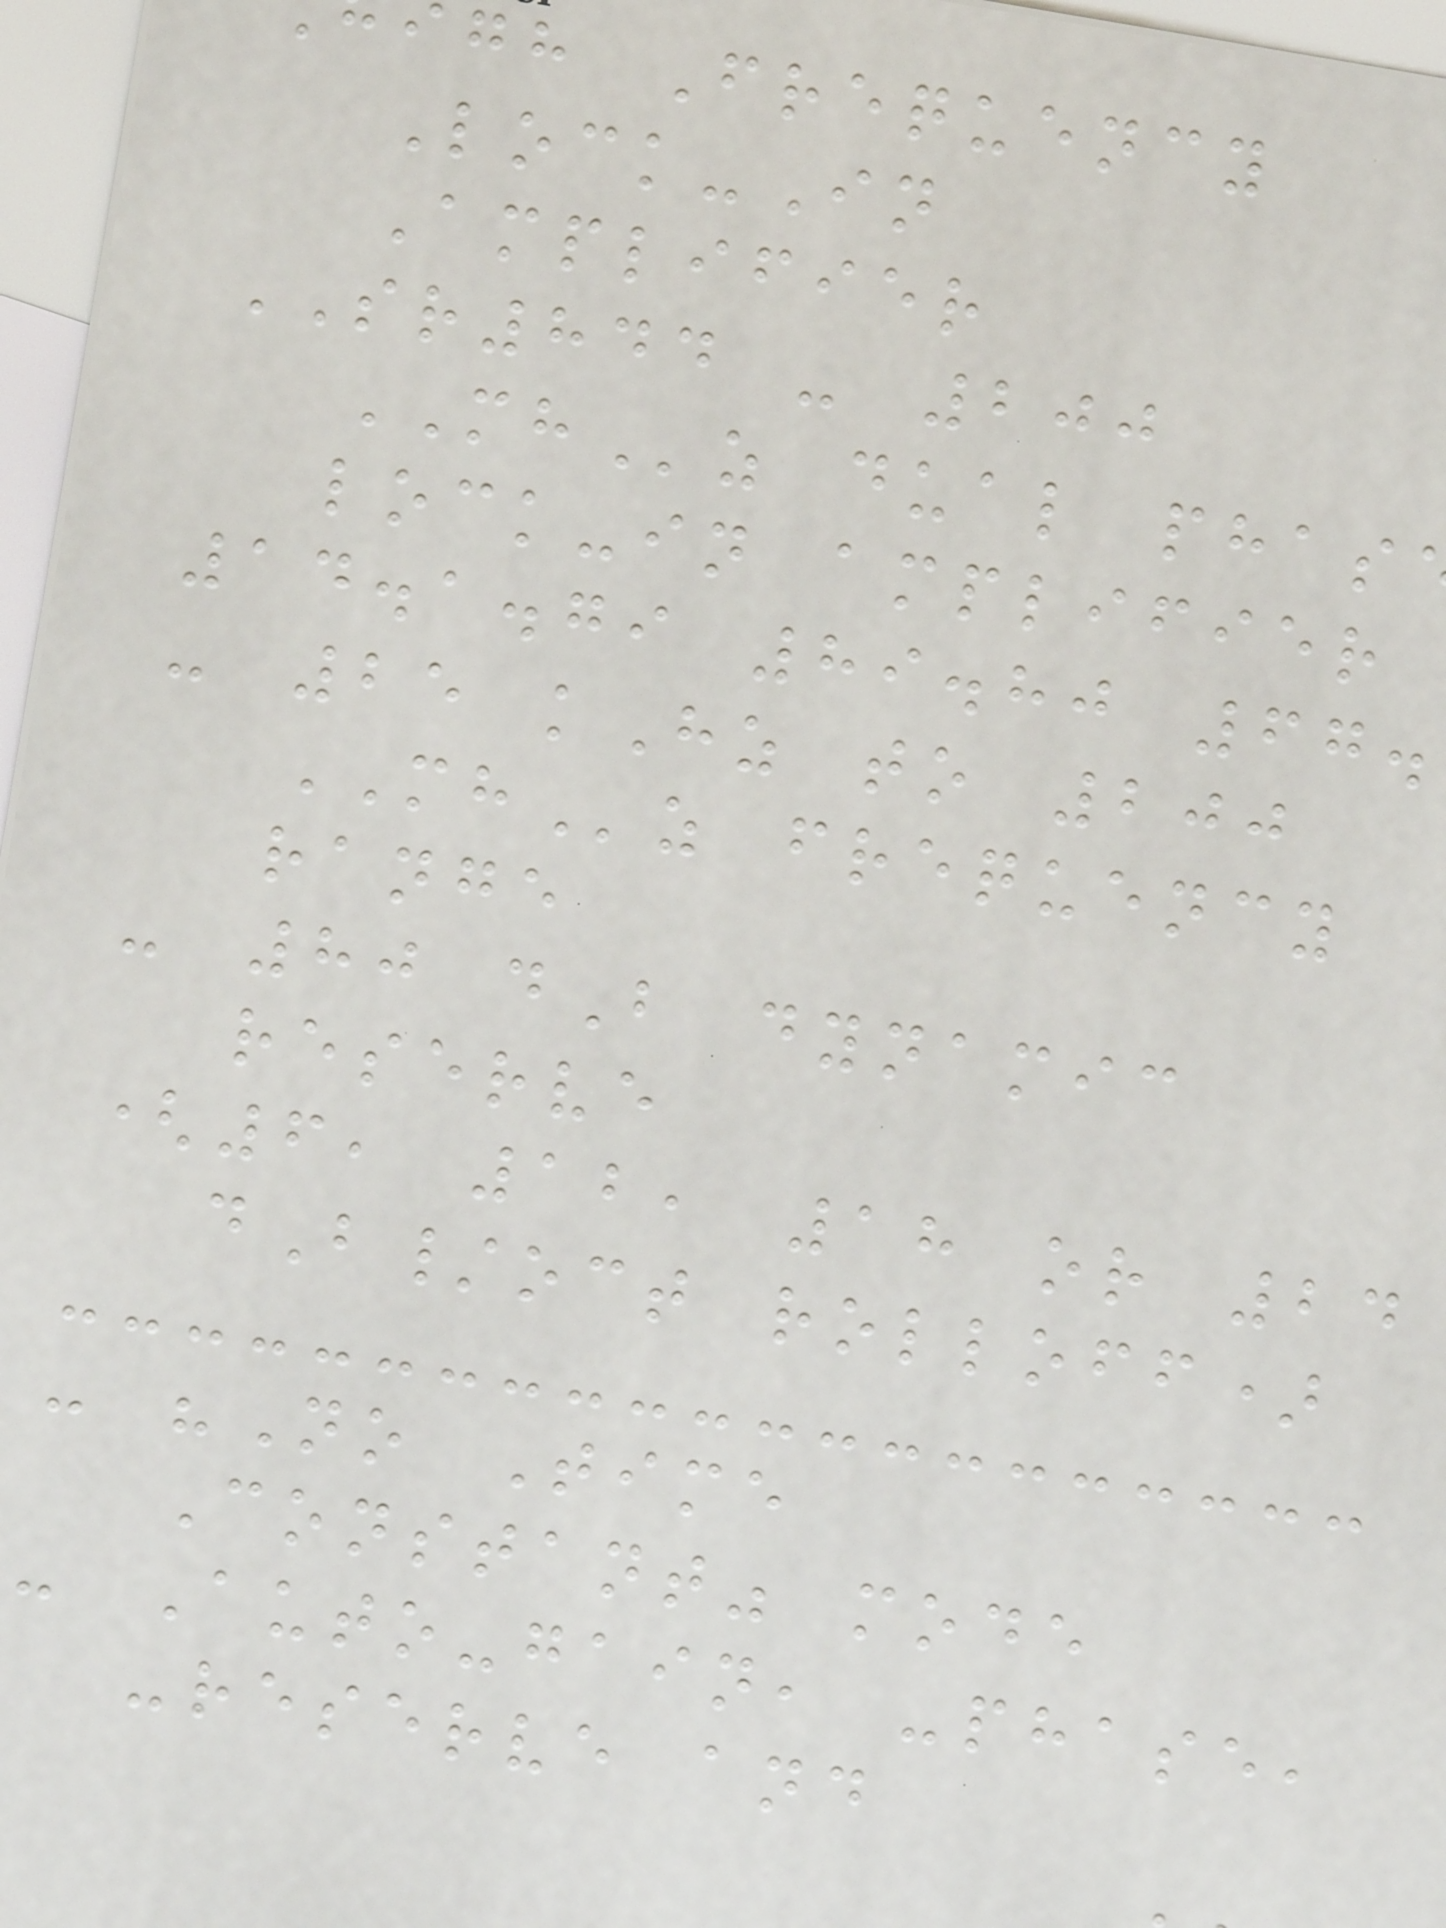gh Frequency
Lock-In
Amplifier
SR844 - 200
MHz dual phas
lock-in amplifier
14.1.79 89.80 67.
- 25 kHz to 200
MHz frequency
range
- 80 dB dynamic
reserve
(6, 12, 18 or 24
dB/oct rolloff)
- "No Time
Constant" mode
- Auto-gain, -phase,
-reserve and
